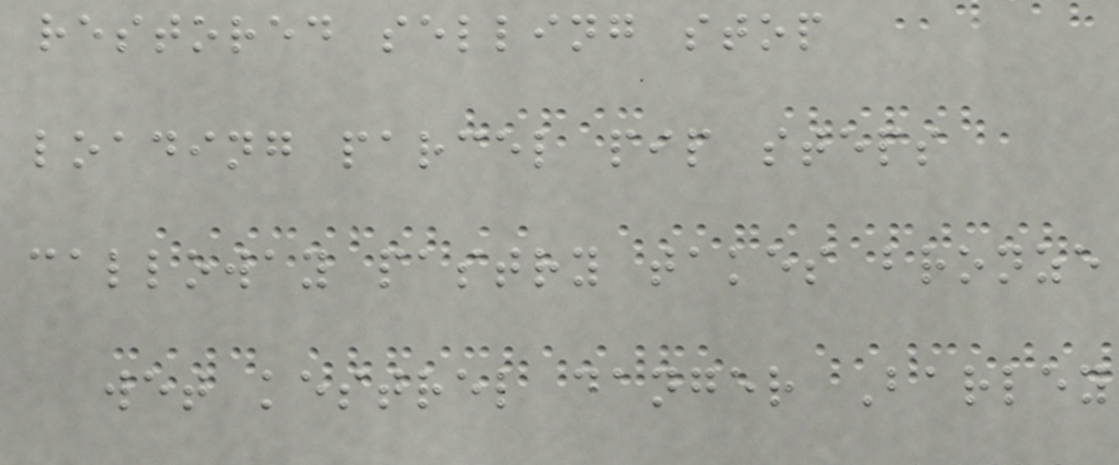restored selling stop
loading parcel pip steps
calloway pastry takes bronze
wet kestrel danger Barley
